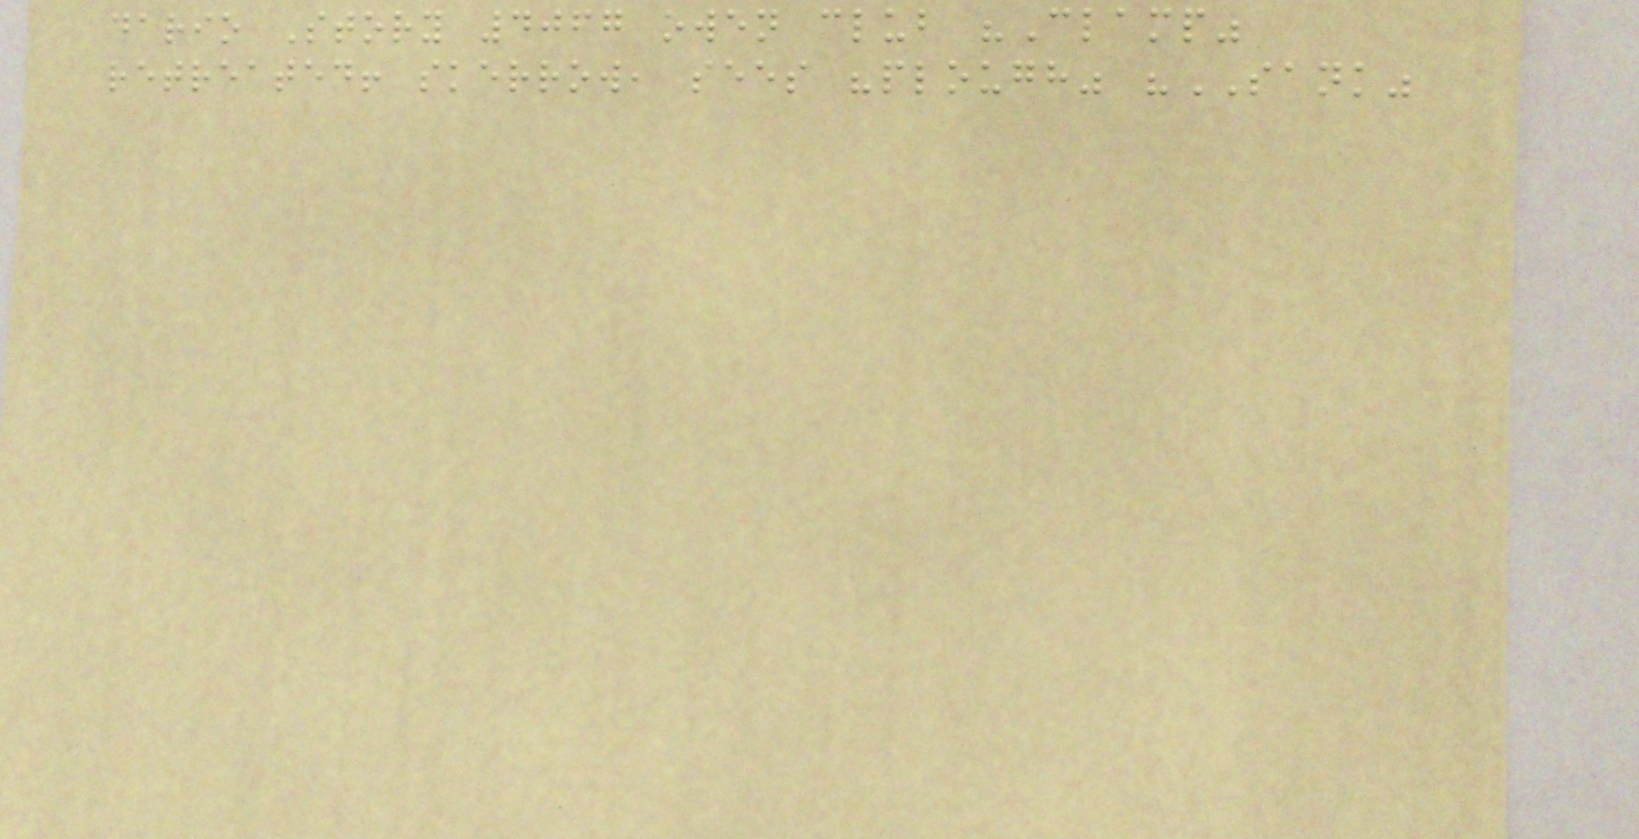dario Story 4067 owen club "Clamp"
retreated! skerrow, sees "plough" "SANK"
